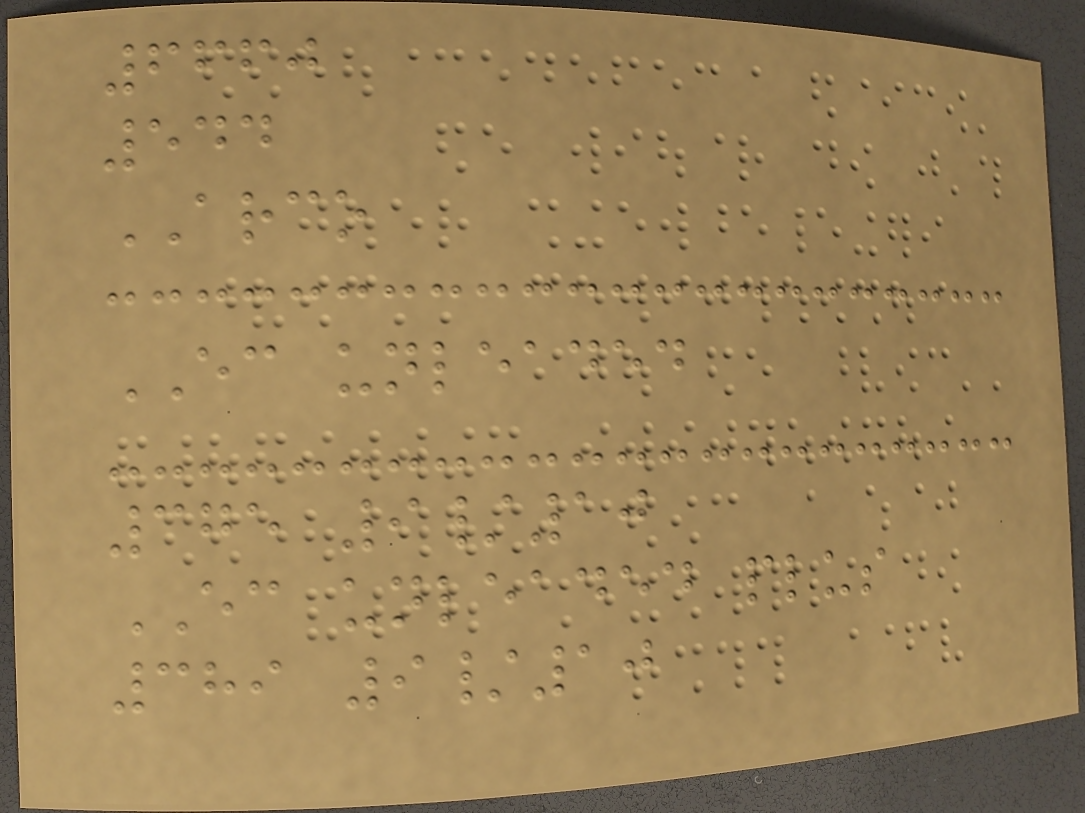6660
544
ARCO
EC unleaded
375 9/10
EC unleaded plus
389 9/10
